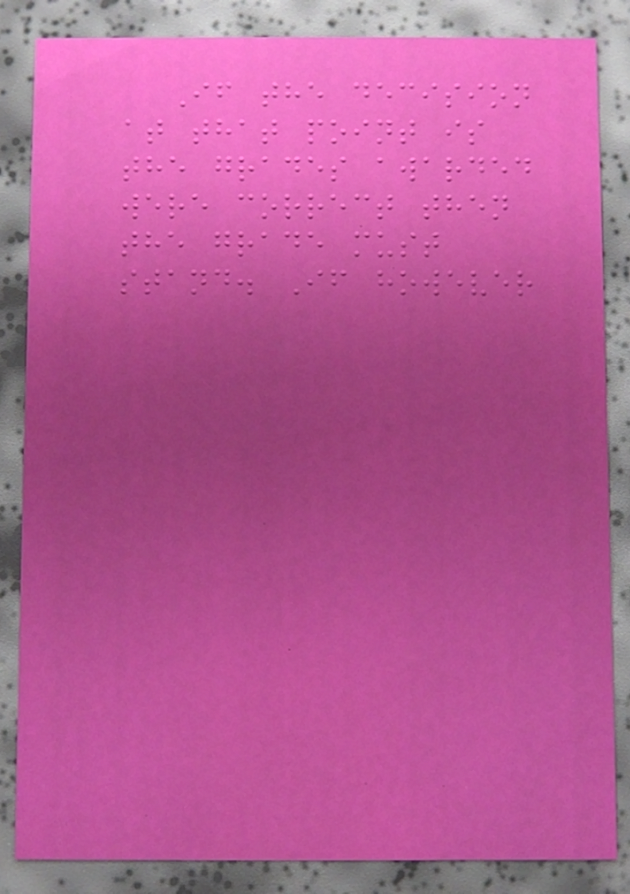If the decision
at that point is
the grades awarded
were correct then
the grade must
stand. If however
